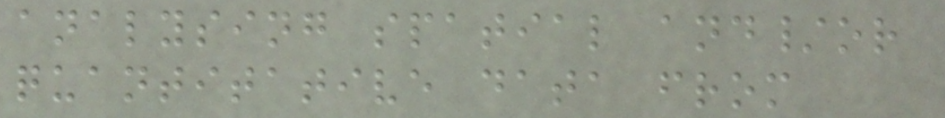analysing spatial and/or
quantitative data from
